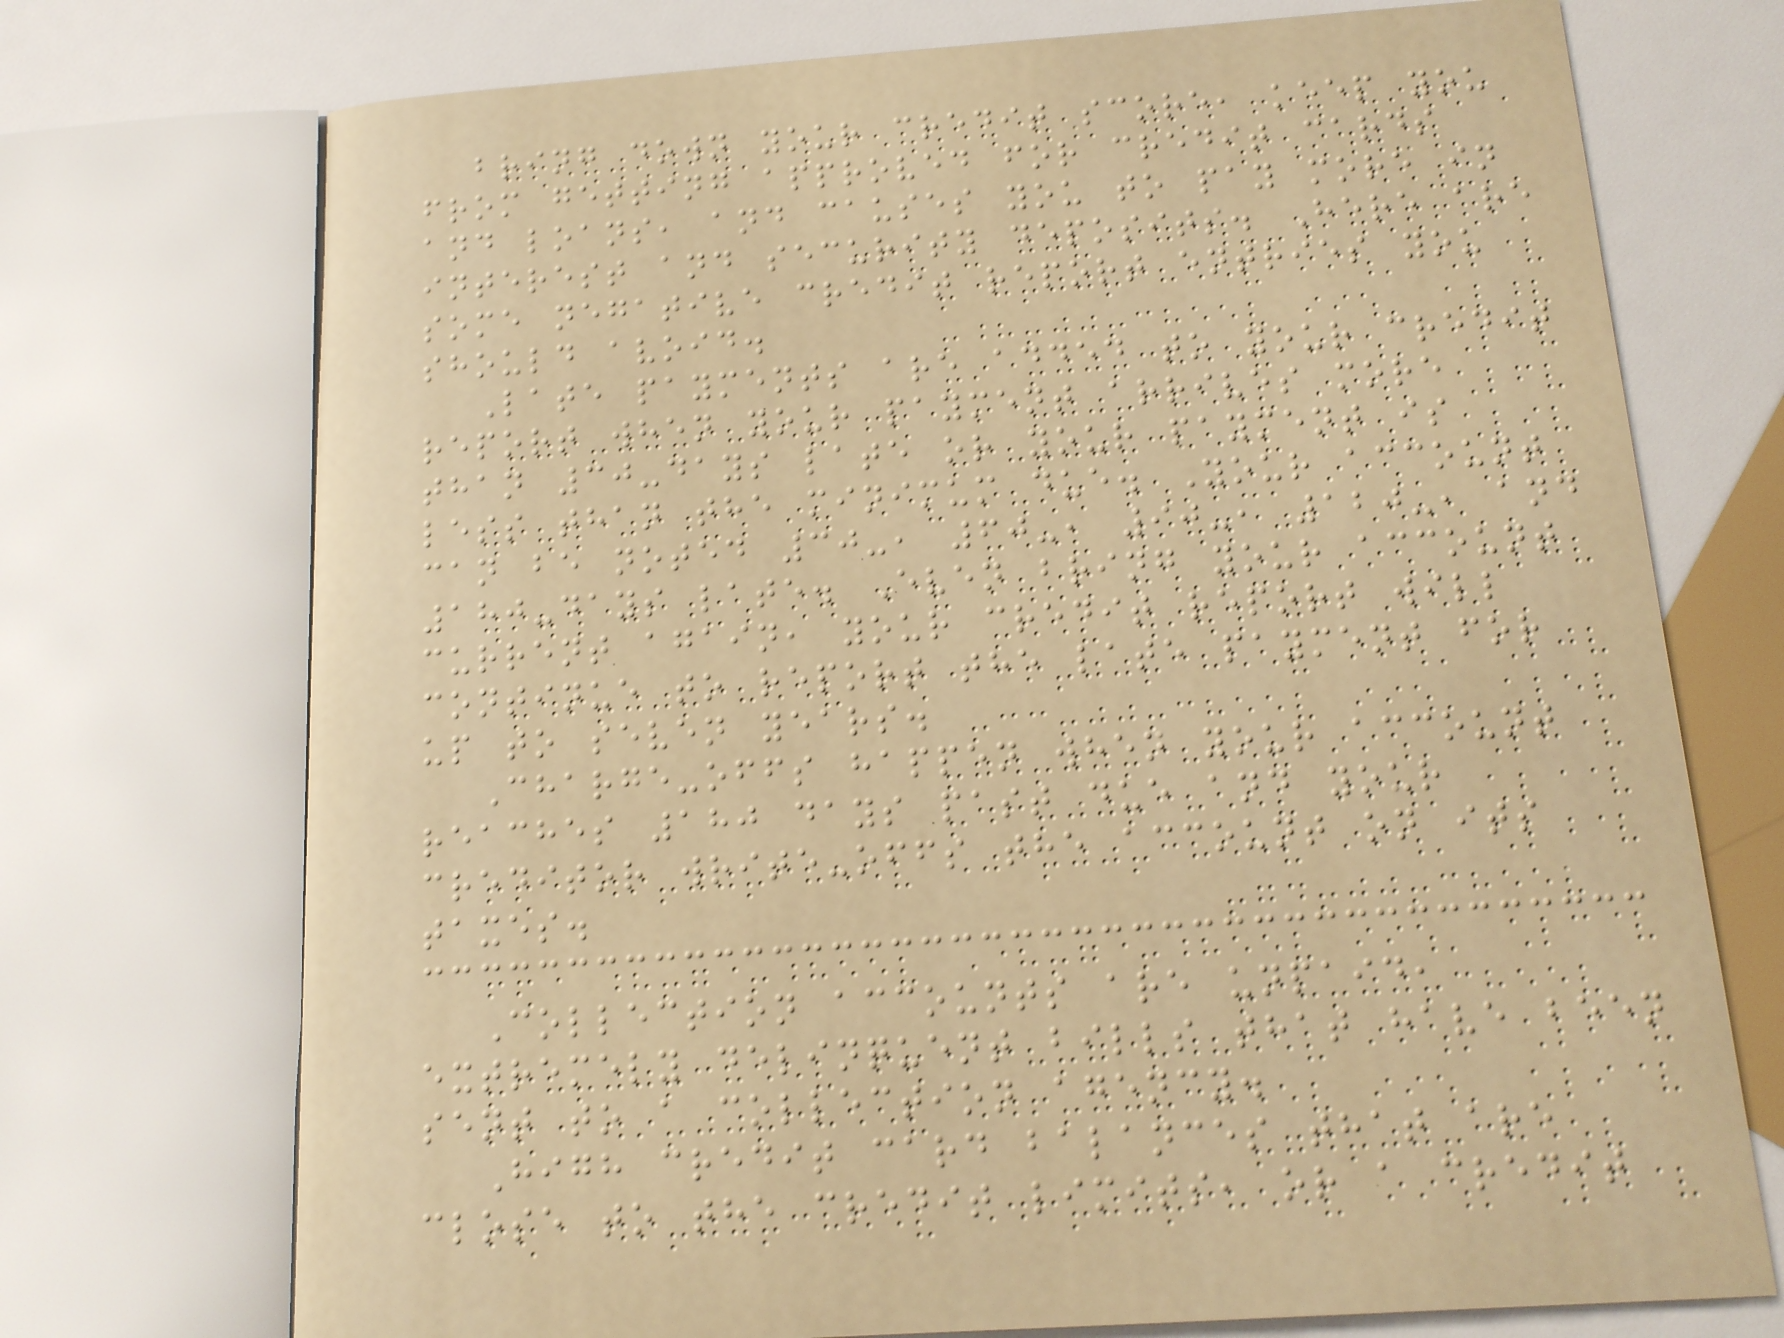bring down your credit score, keep you
from getting approved for credit cards
and loans, and causes you to pay more in
interest and security deposits. Here are
some negative credit report entries you
should avoid.
Late payments are added to your credit
report when your payment arrives more
than 30-days late or your payment is
less than the minimum due. Your account
can be noted 30-, 60-, 90-, 120-, and
180-days late. Even bring your account
current again, your credit report will
continue to report the late payment for
up to seven years.
Charge-offs happen when your account
reaches 180 days past due and your
creditor write-offs the account on its
taxes.
Collection accounts are unpaid,
extremely delinquent bills that have been
sent to a collection agency.
High credit card balances that are
close to the credit limits, or a credit
